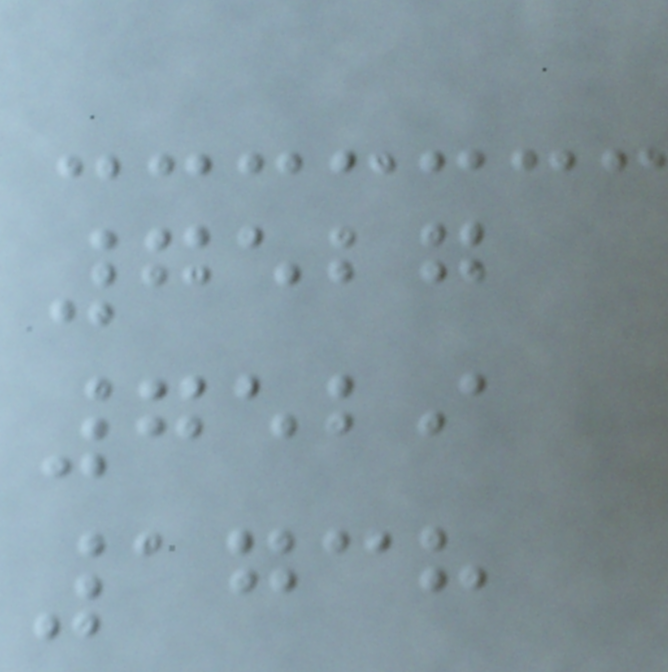7527
7529
1738
